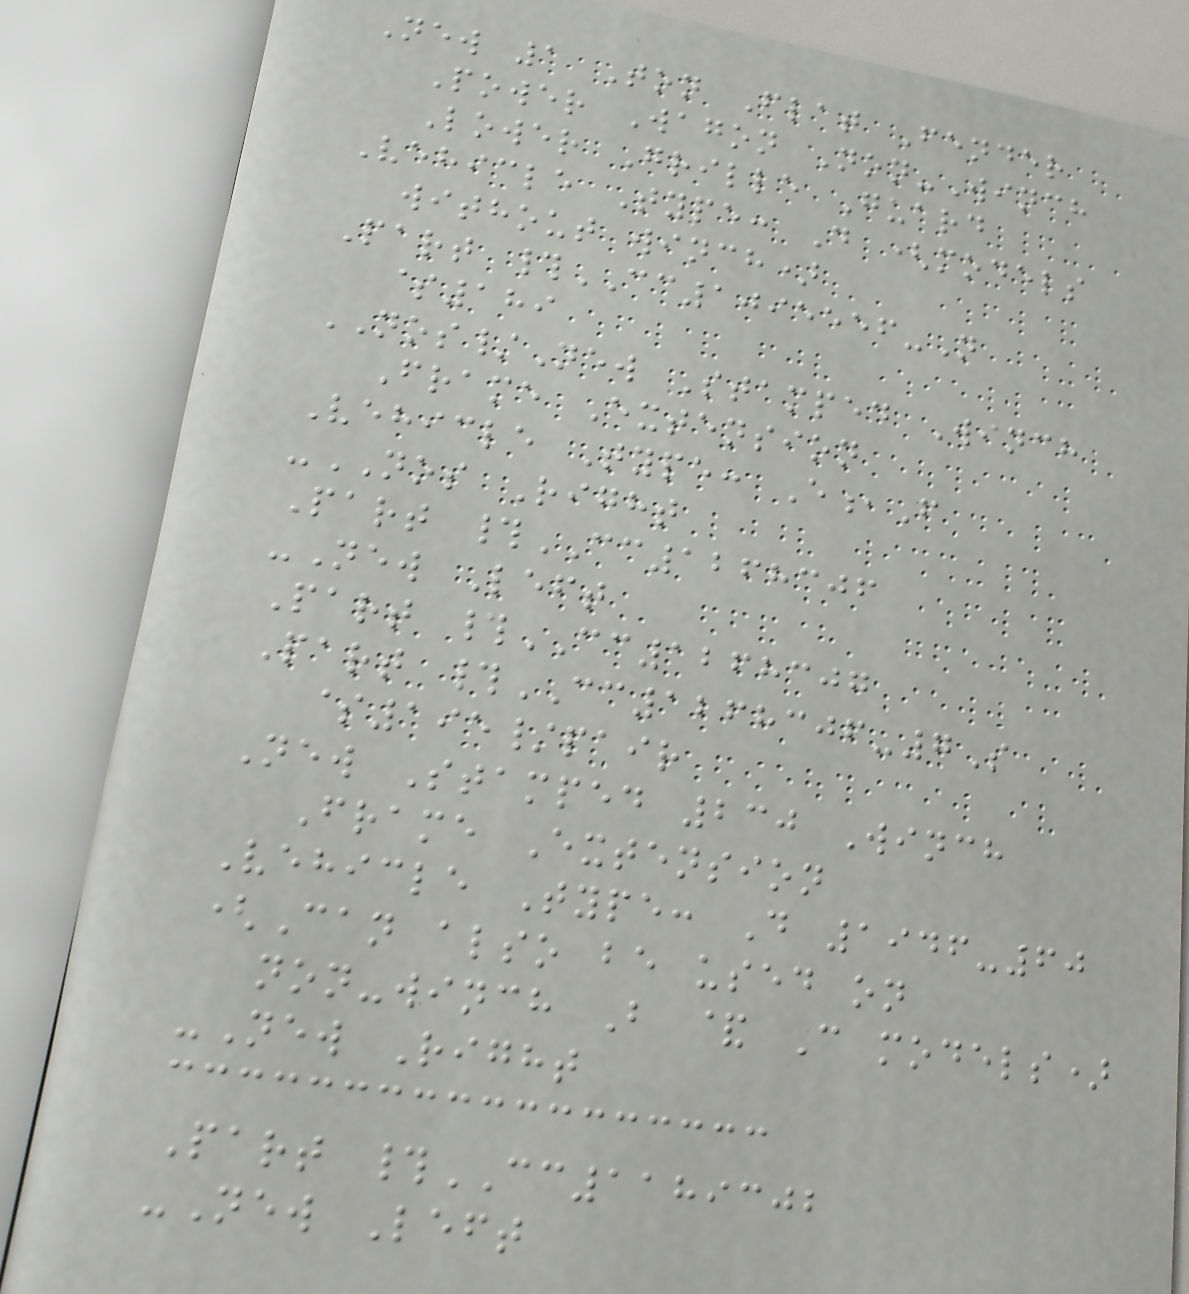New 1 Ton Flat Fender
Power Wagon Non-Winch
Lower Grille Guard
Vehicle Type: D (models
without winch)
Part #CC1095556-N
$189
NOS/New Stamped Winch
Frame Extension
Vehicle Type: E,F
-NOS Right
Part #CC1268306
-New Left
Part #CC1268307
Part #CC1268306-7S
$195/pair
New Stamped 230 Winch
Frame Extension
Vehicle Type: D 1946-60
(Can also be used on
non-winch B & C models)
-New Right
Part #CC1189302
-New Left
